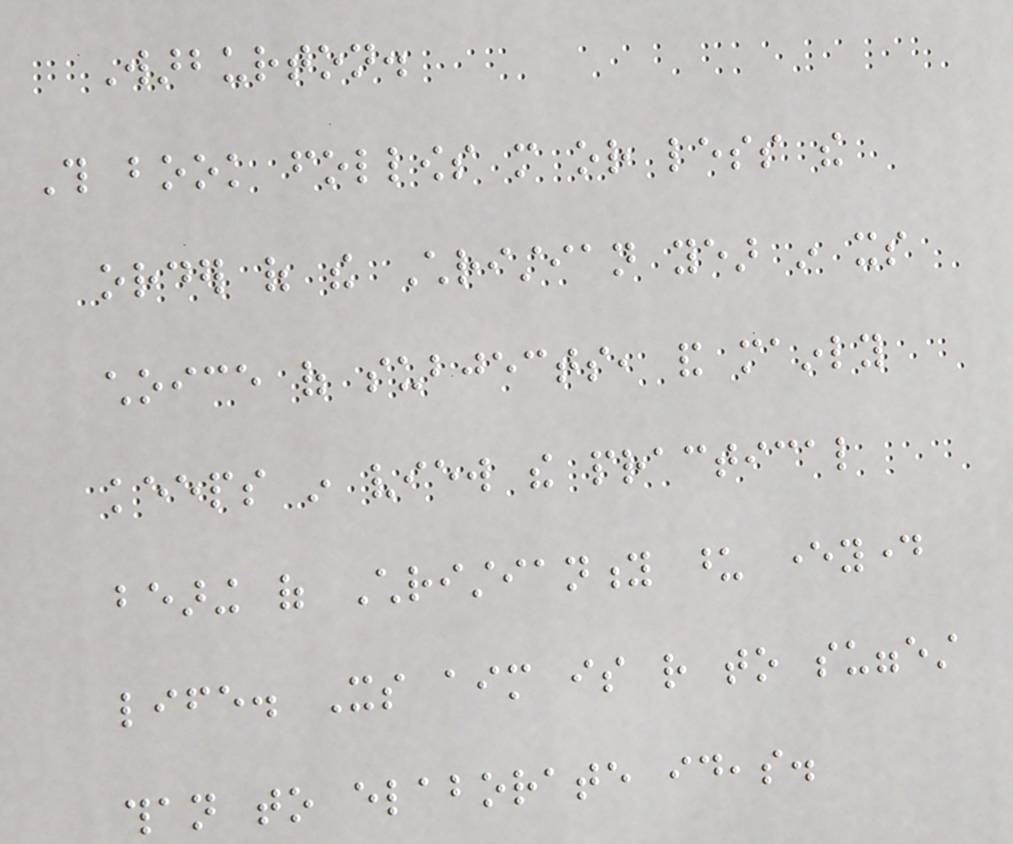Warburton.
This book follows more or less the
order of the Christian year in its
choice of subjects, and mainly
keeps in view the practical
bearing of Christianity upon everyday
life. Its aim is rather to suggest
than to elaborate ideas.
